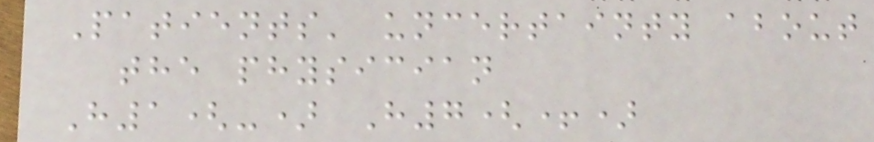Patients' uncertainty about
the physician
H1(-) H7(+)
